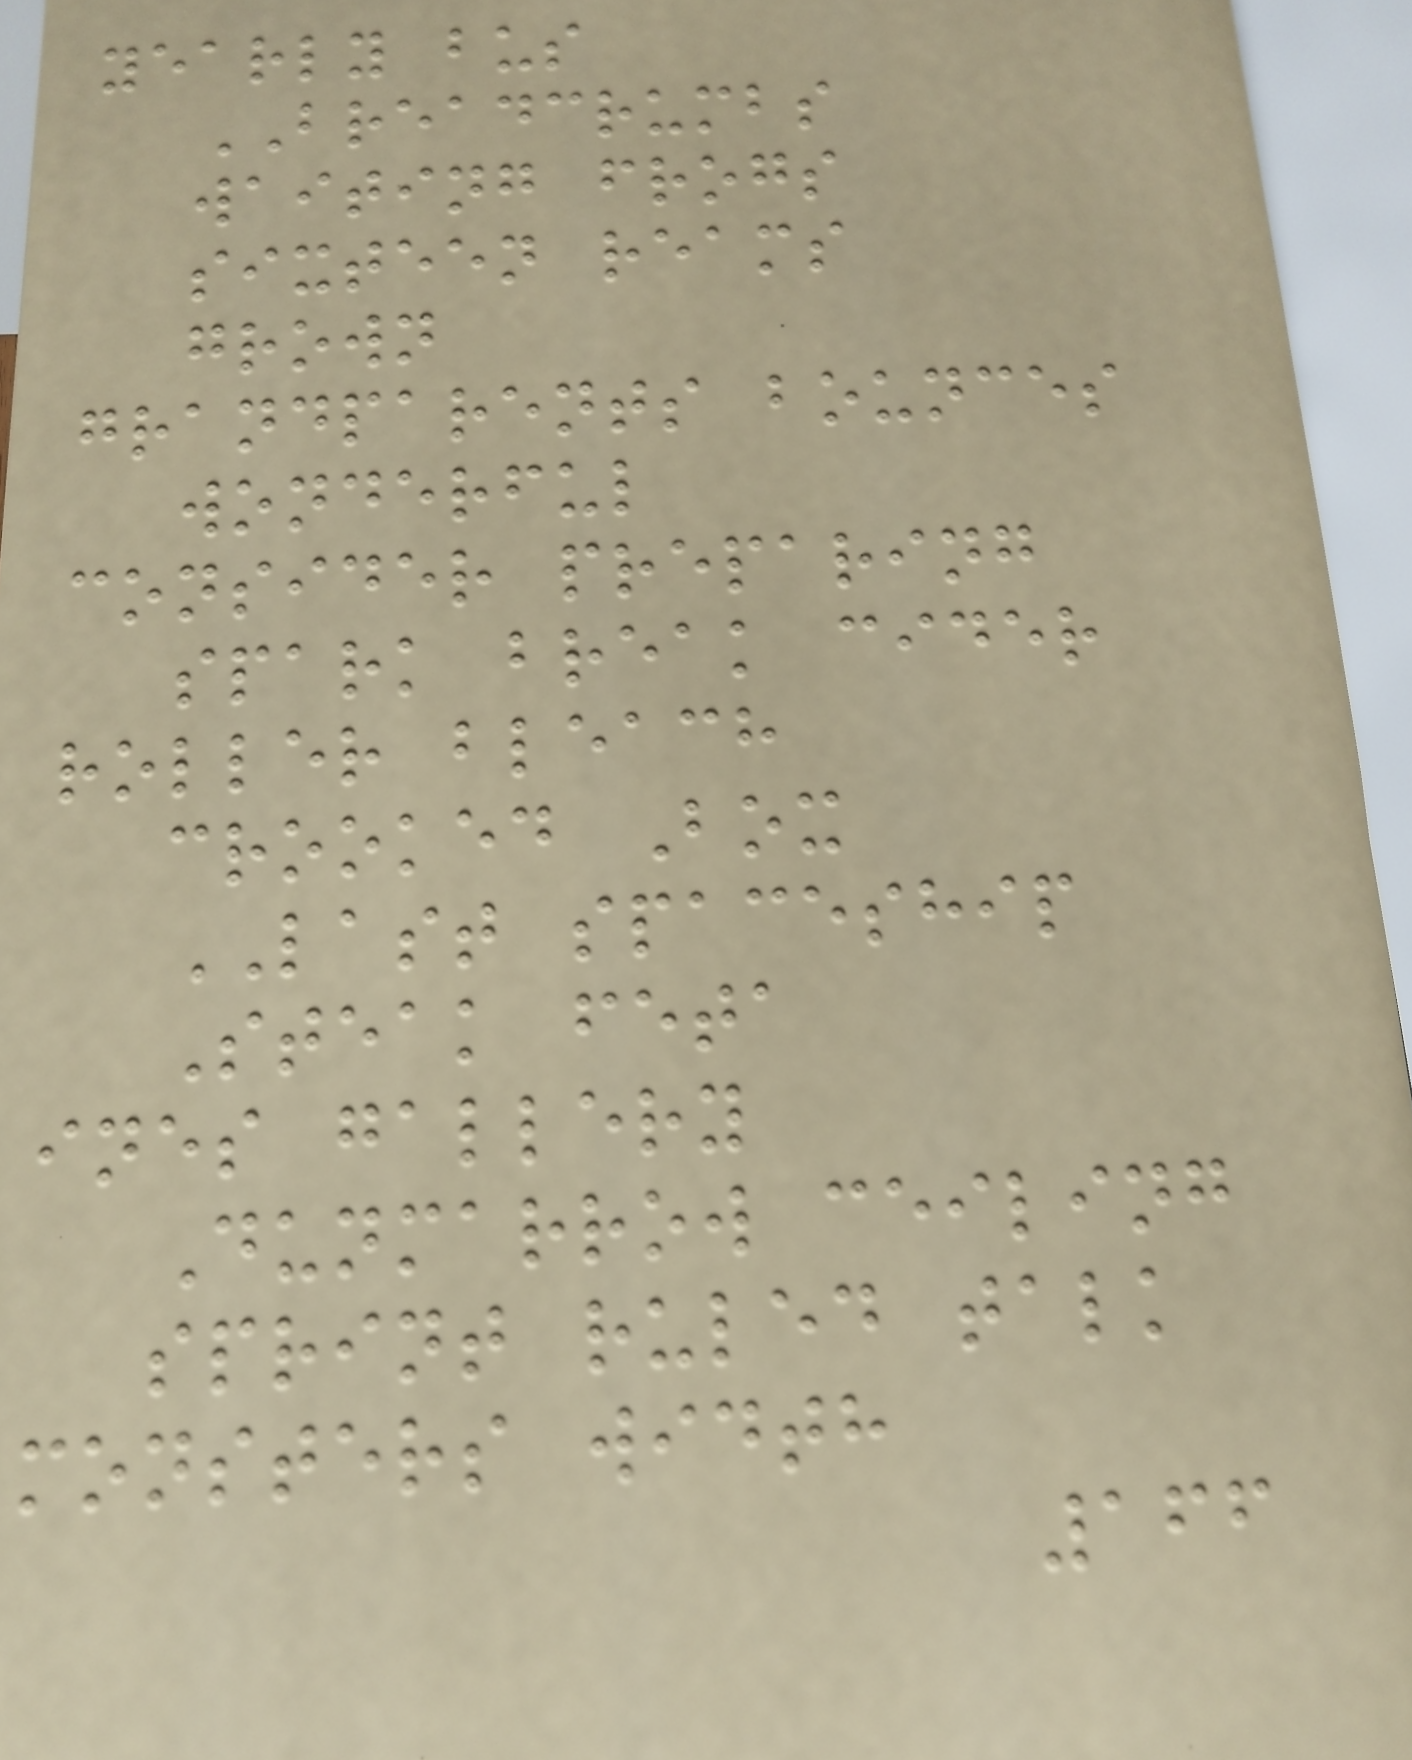yearly bus
BREADCRUMBS
waiting frogs
sixteen reams
grown
grandparents bounces
wonderful
consider preparing
spark break cider
roller bleach
crooked Box
LAST spaceship
Steak feta
ines gallery
Dunmarrow ceiling
sprint ruled talk
monsters width
166
